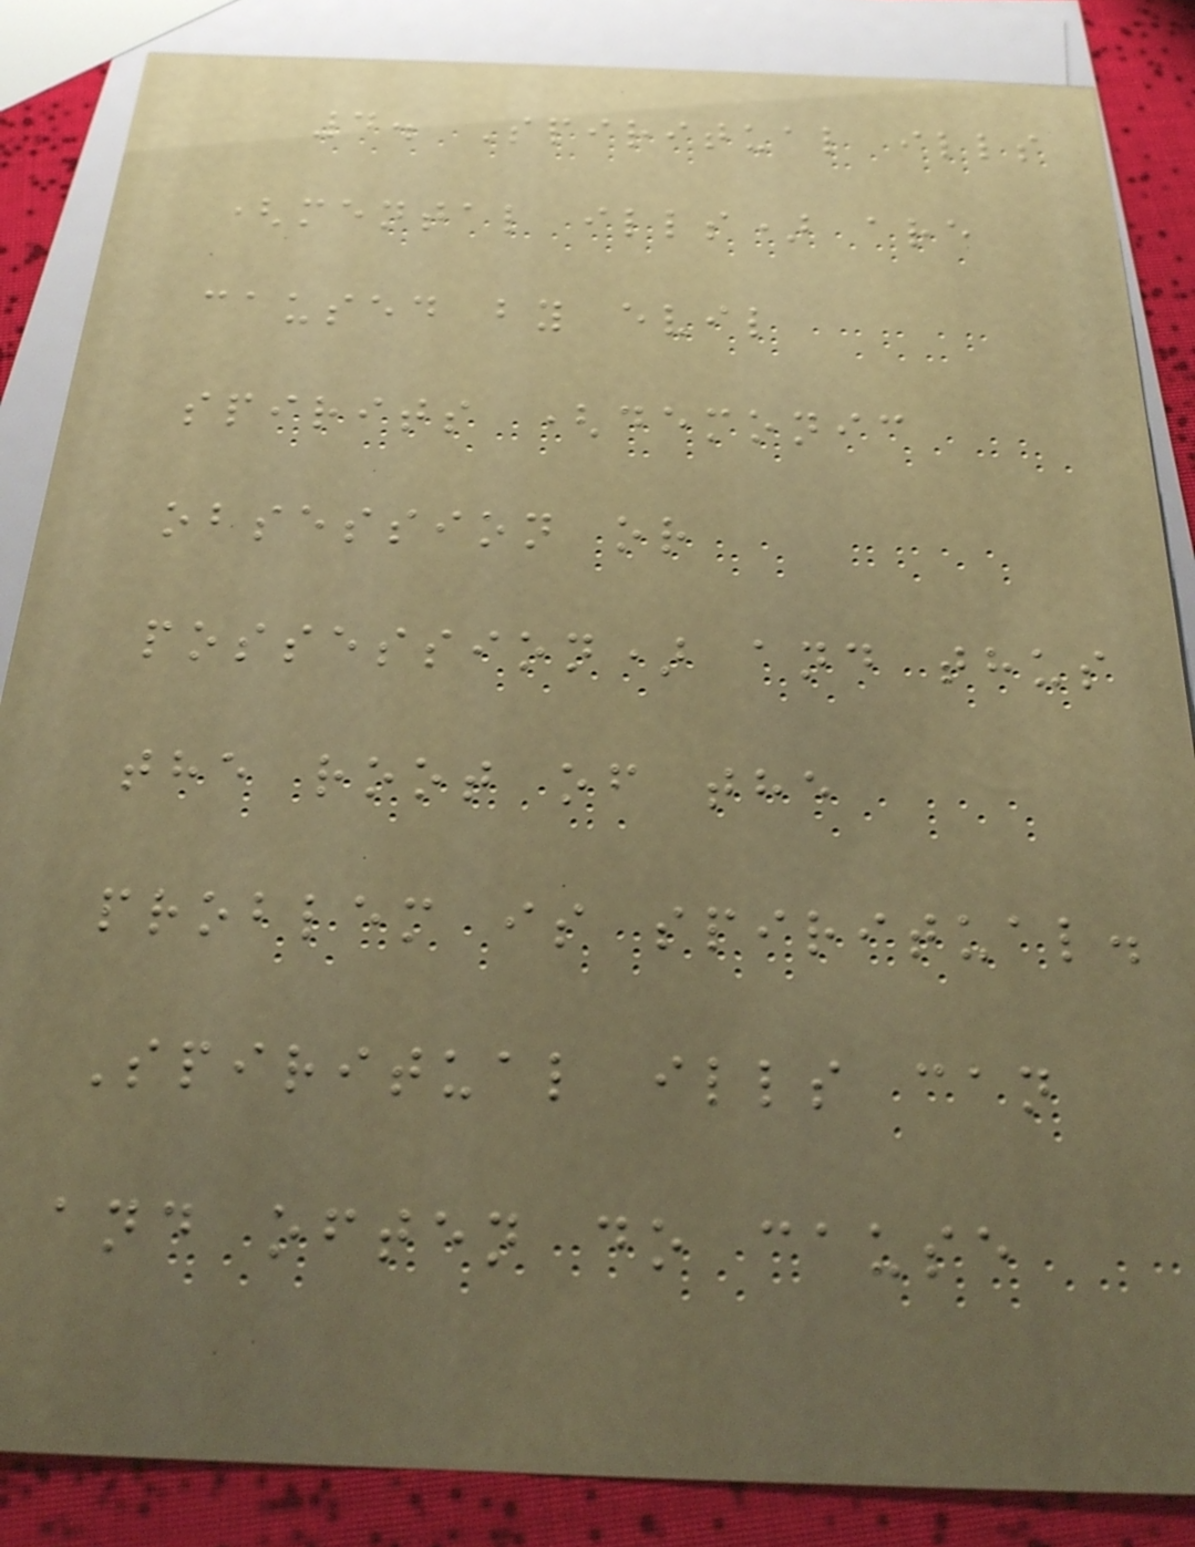4. Spiritual ills
(mental ills) are
caused by evil
spirits (demonic
obsession or
possession) and thus
the root of the
problem is spiritual.
Spiritual ills can
and often do cause
